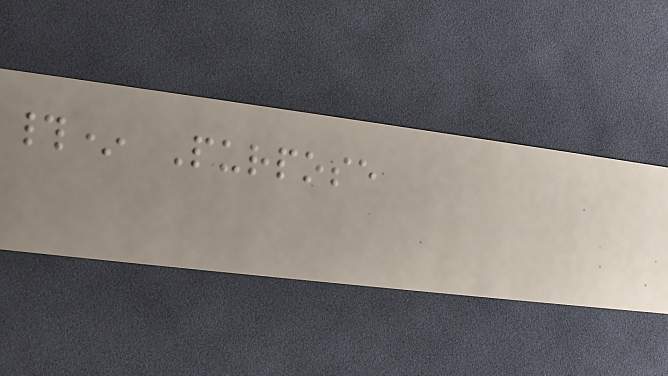#* Purpose
